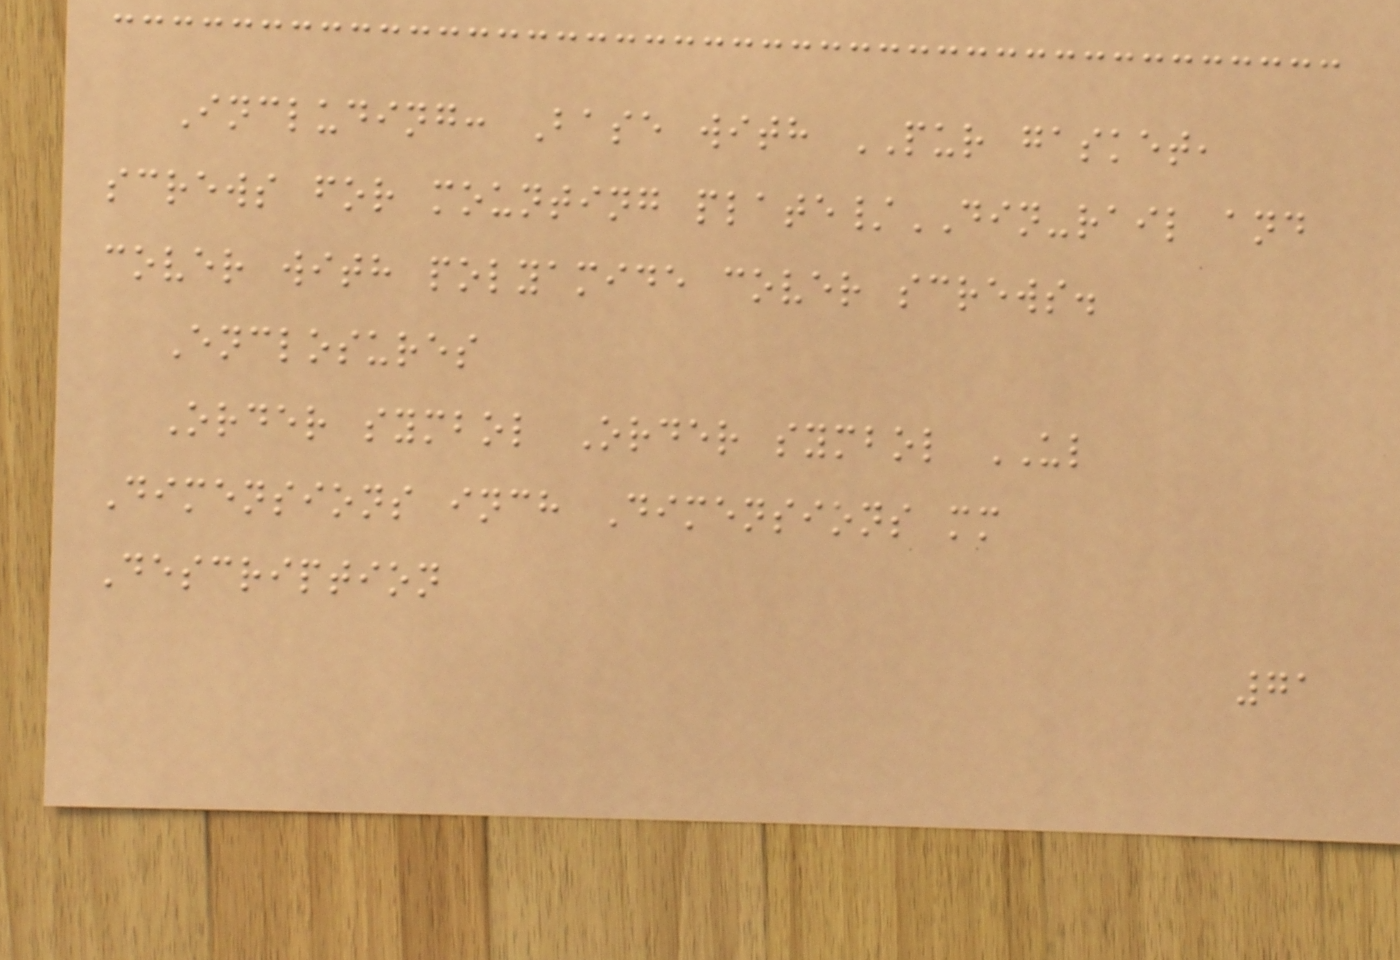Including: Base with PUR gasket,
screws for mounting plate/DIN-rail and
cover with polyamide cover screws.
Enclosures
Order symbol Order symbol UL
Dimensions inch Dimensions mm
Description
71
